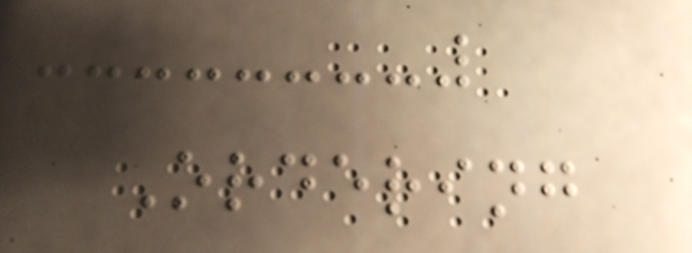Ordering
